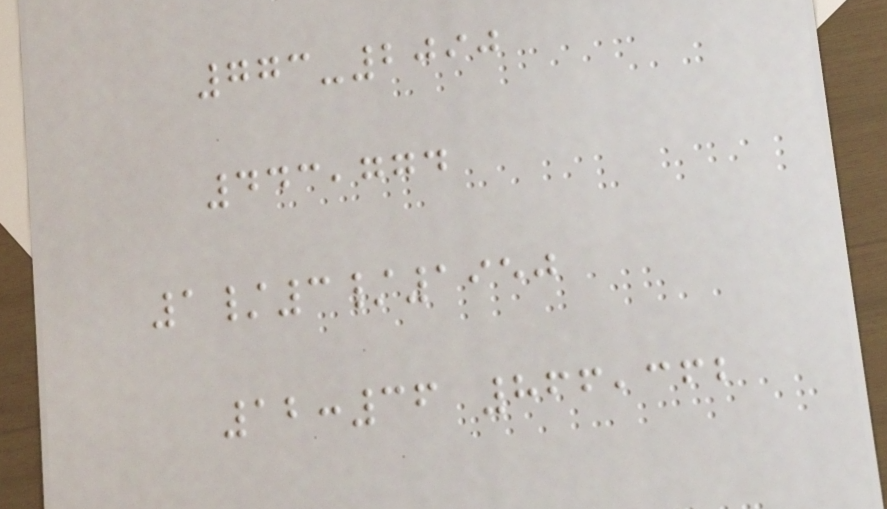773-2090
443,774
1/3/1950
12:36 866,362
